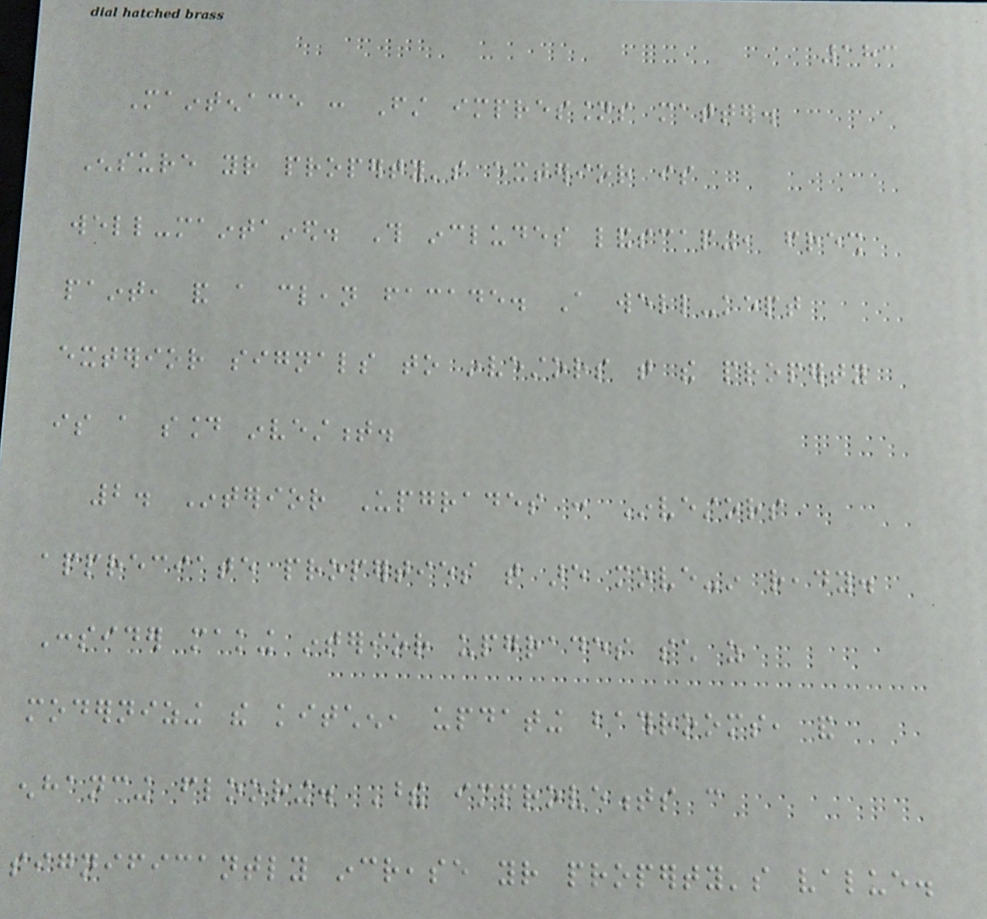183
Maintenace : First impressions matter.
Ensure your property's exterior is
well-maintained. This includes landscaping, fresh
paint, and a clean facade. A well-kept
exterior signals to investors that the property
is a sound investment.
2. Interior Upgrades : Investors
appreciate properties that are move-in ready.
Consider making interior upgrades such as
modernizing the kitchen, updating bathrooms, and
enhancing flooring. These improvements can
significantly increase your property's value.
